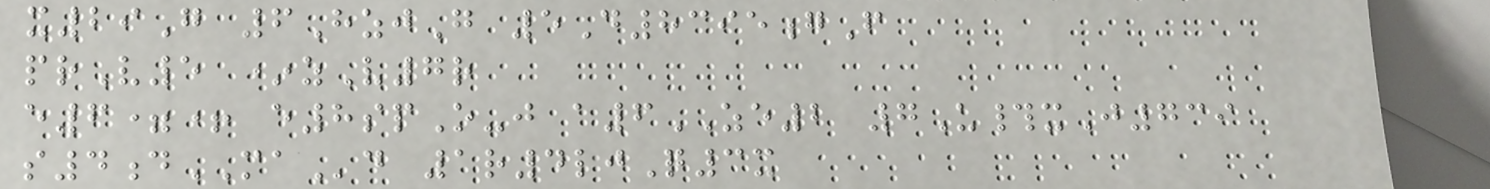x29G 6HzjG 5D8395gF
prV5 *zV7r
e6=+ e8spO-j a6ZE2 7U#xJ739
s4dMAd 1r4ljQ3x
